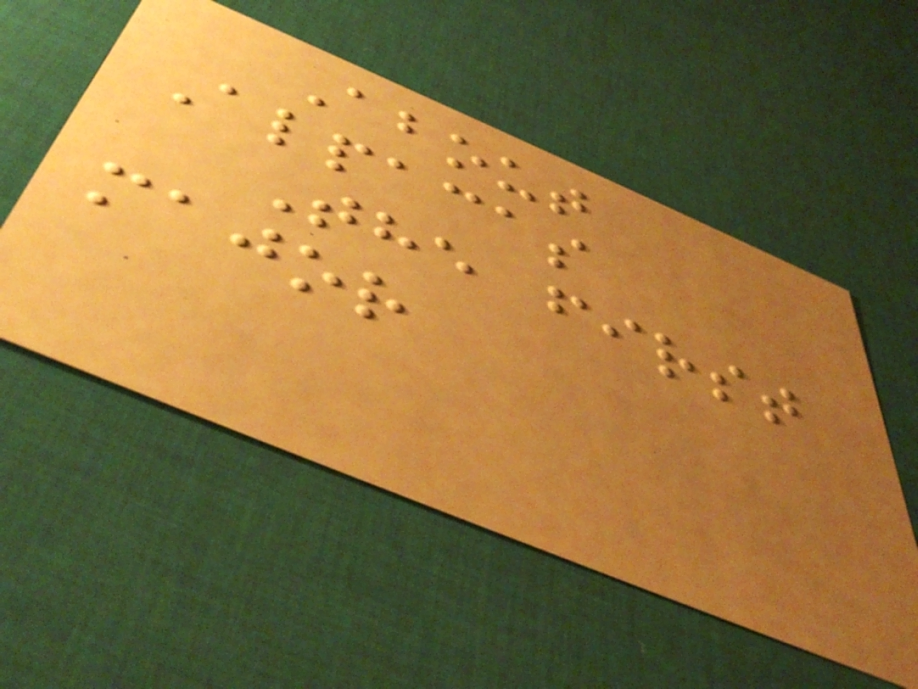About
Alpacas
The first
major
